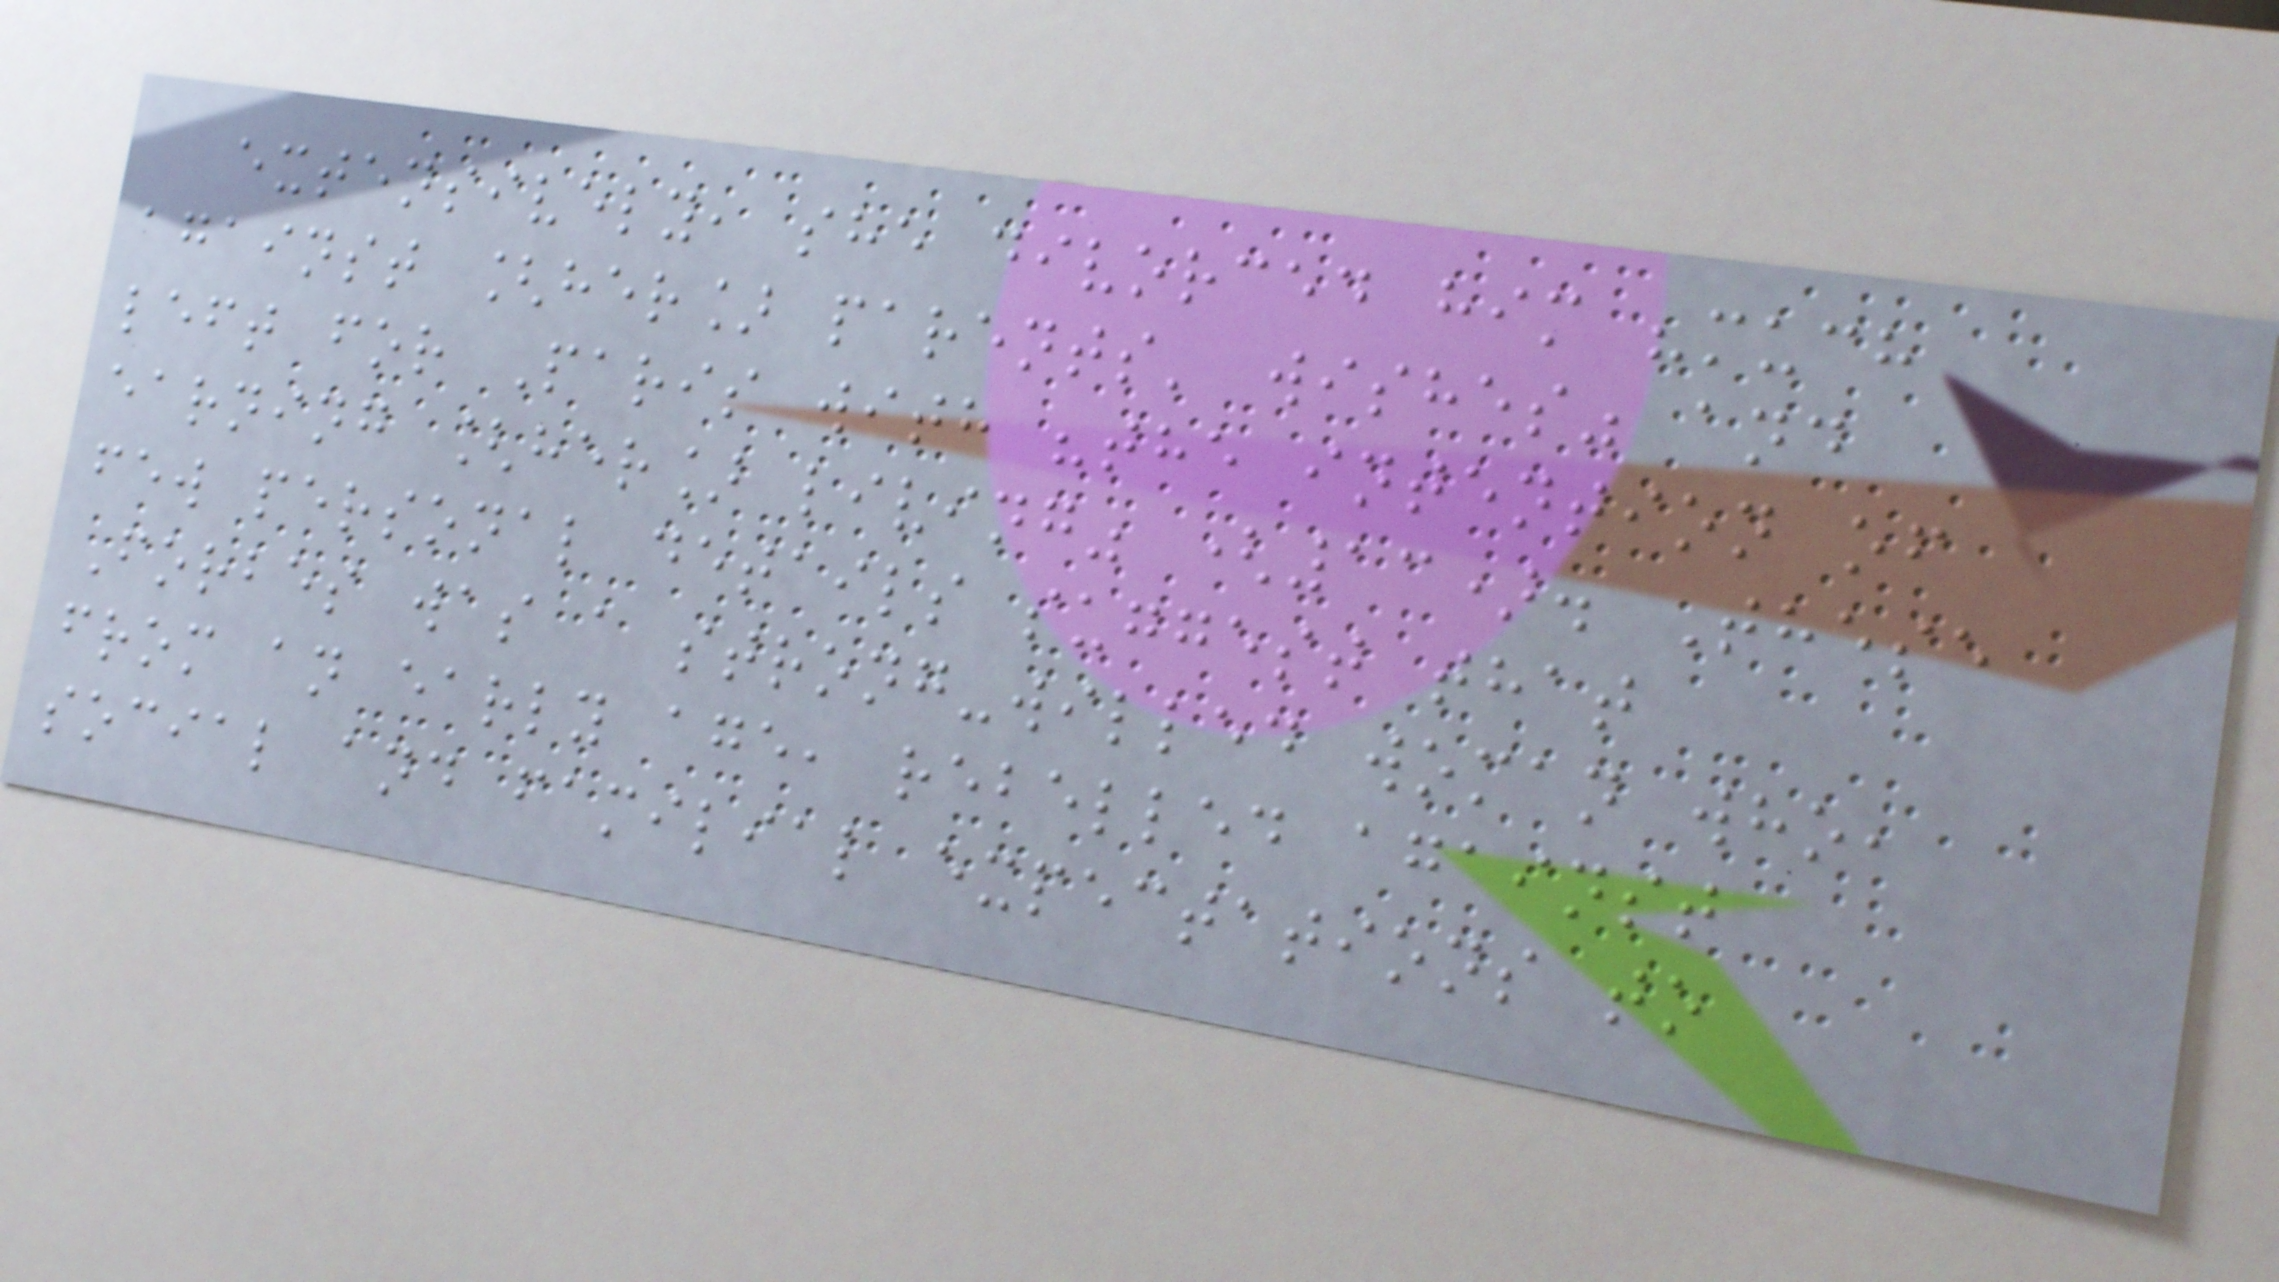extensively, she divorced him "much
against [her] parents' wishes" and
left for Paris with "the intention of
earning [her] living" (13). These
few personal details suggest that
Forbes was a strong-willed woman who,
from an early age, rebelled against
social and familial expectations to
